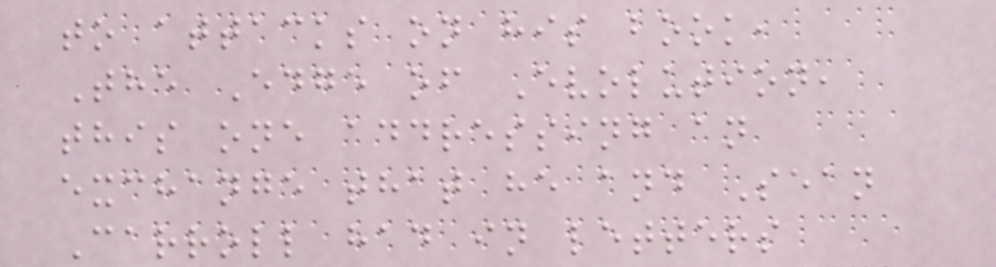to attacks on his book,
The Edge of Evolution,
this one addressing an
exchange that he and Sean
Carroll had in letters
